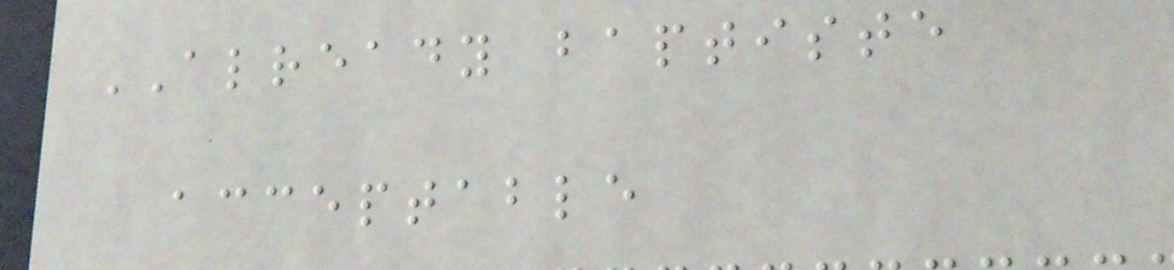ALREADY baptiste
acceptable
